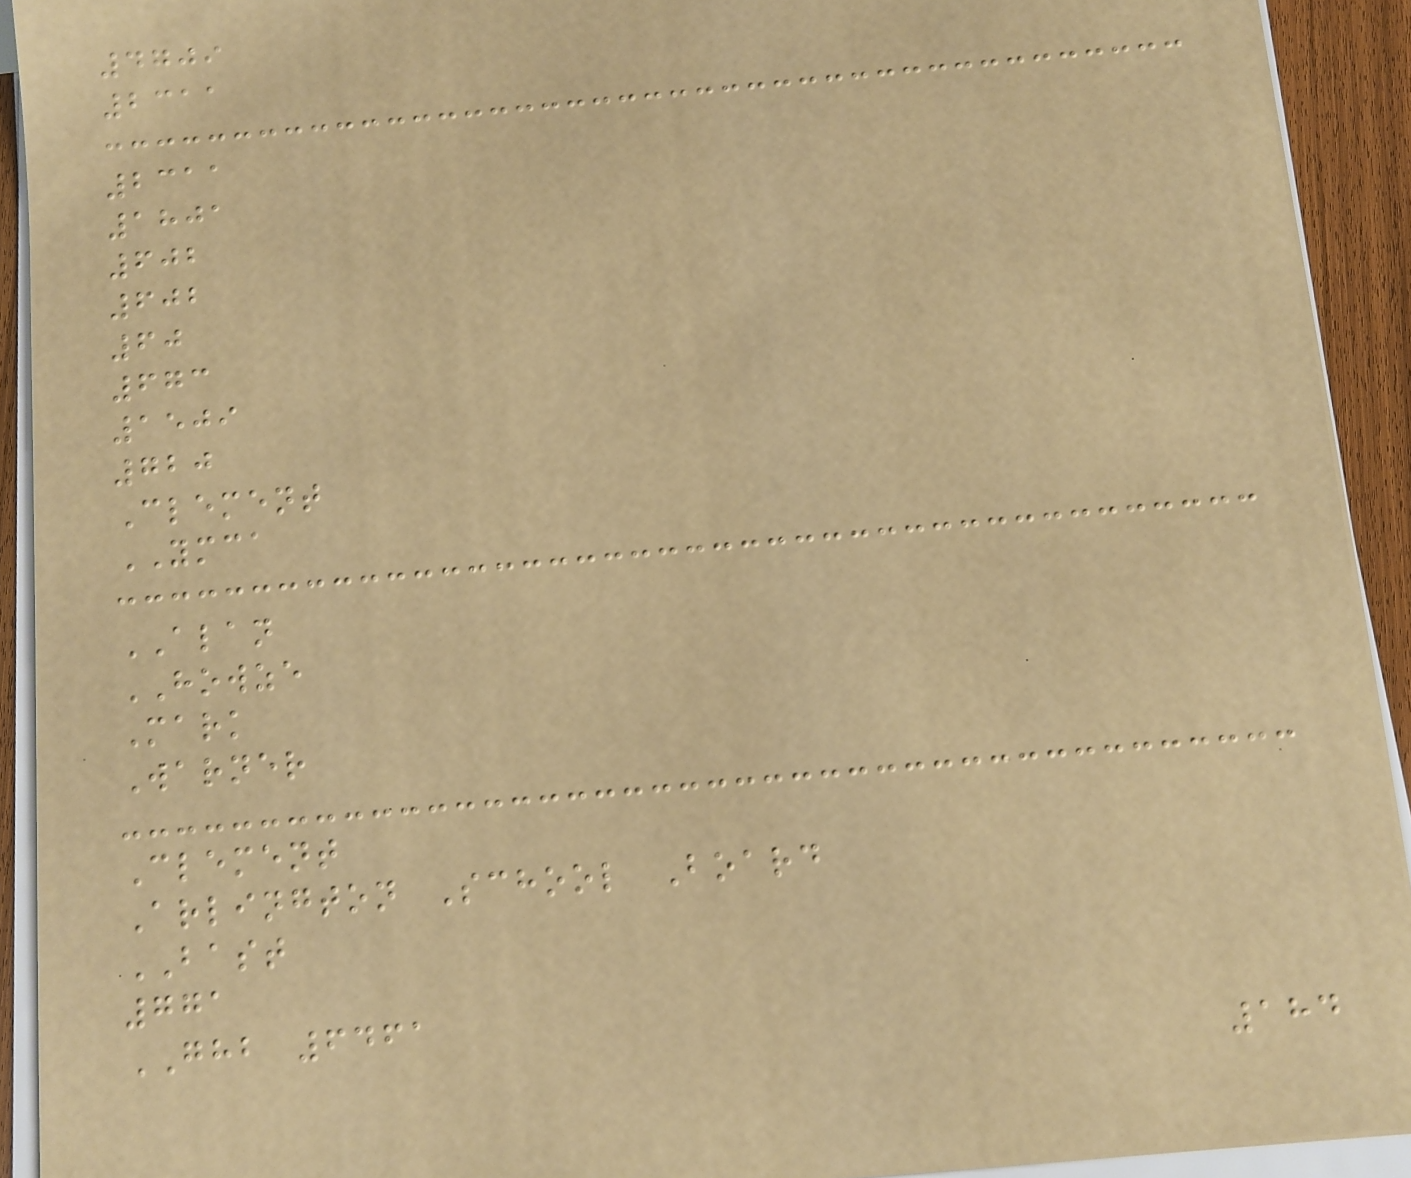4709
2311
2311
1801
602
602
60
673
1509
720
Clement
YMCA
ALAN
HOWZE
Mark
Warner
Clement
Arlington School Board
BAST
771
GHB 6461
184
